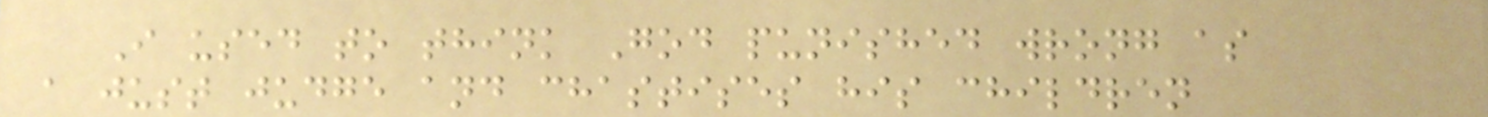I used to think God punished wrong as
a just judge and chastises his children
